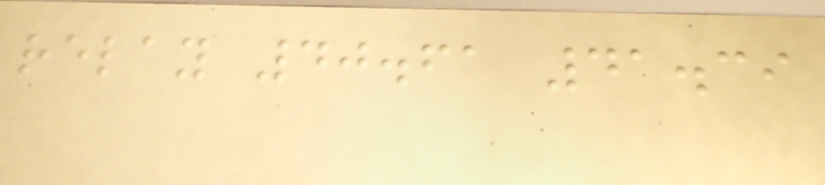relay 40.61 41.39
